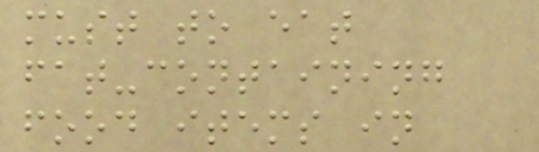must to eat
fat-containing
food items in
